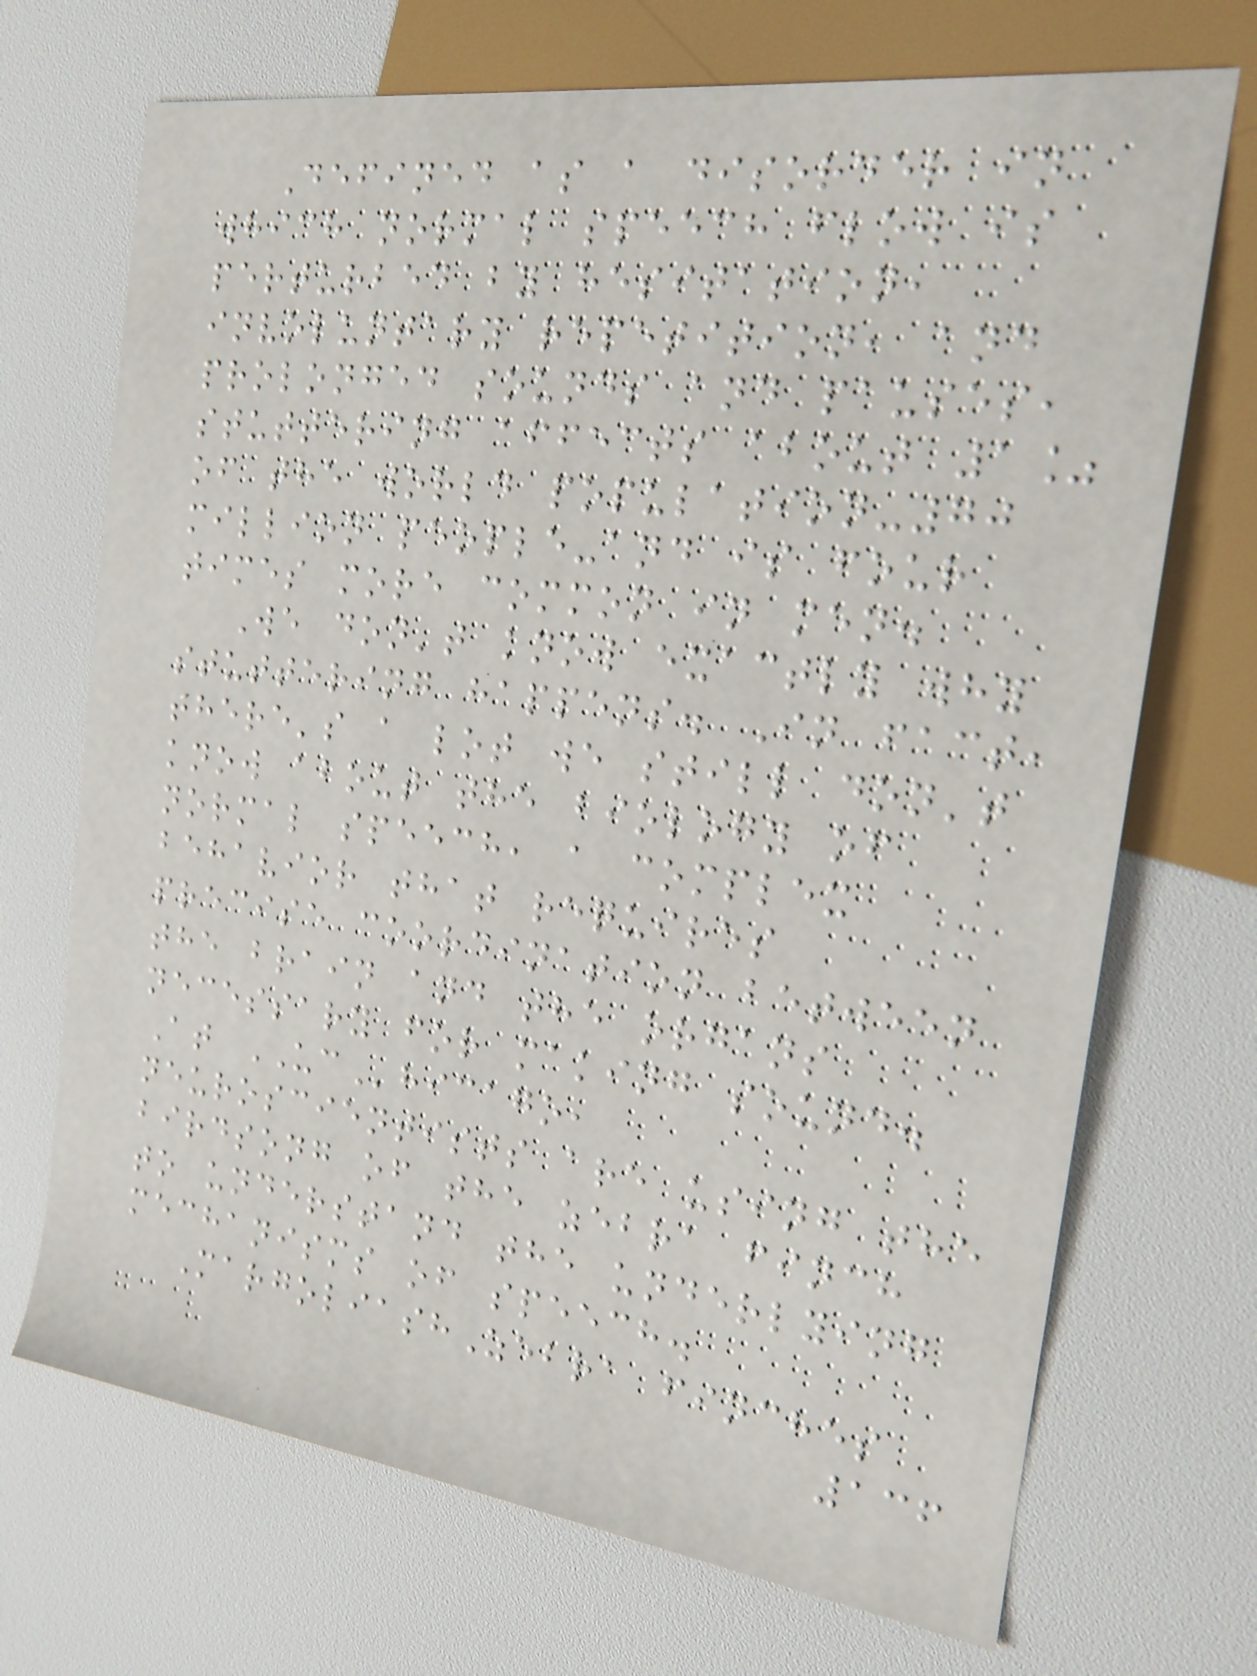Defined as a disorder in
which normal speech flow is
perturbed by hesitation,
involuntary repetition, and
prolonged sounds and pauses,
stuttering affects about 1%
of the world population-70
million people-and is four
times more common in men.
We don't know exactly why
stuttering happens. In fact,
there's a lot we still don't
know about the biology of
normal speech, a complex
behavior that requires
precise coordination between
the brain and the organs
necessary for making sound.
At UChicago,
neuroscientists are using the
birdsong of the zebra finch
to understand the underlying
mechanisms of speech.
MargoliashZebra finches
136
